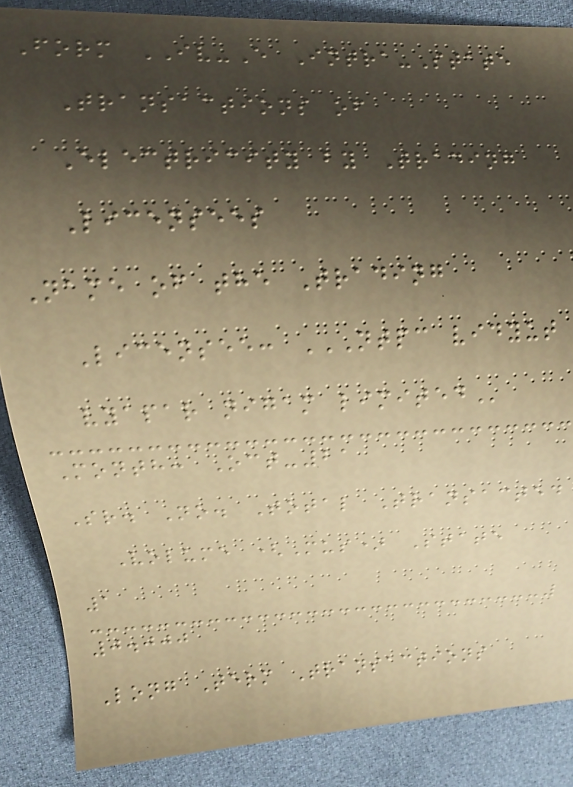Form IV-E Intra-State
Transactions of
Electricity by Trading
Licensees
Name of the Trading
Licensee: NTPC VIDYUT
VYAPAR NIGAM LIMITED
Month: Oct-21
Sr. No. Total Transacted
Volume (Mus) State
1
0.000
Long Term Transactions
